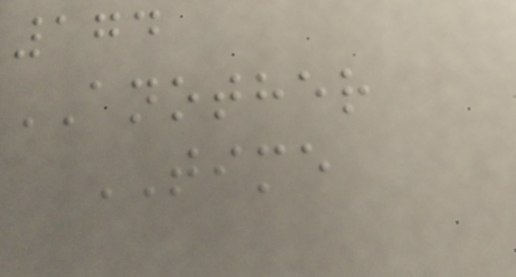174
ANOTHER
TIME
